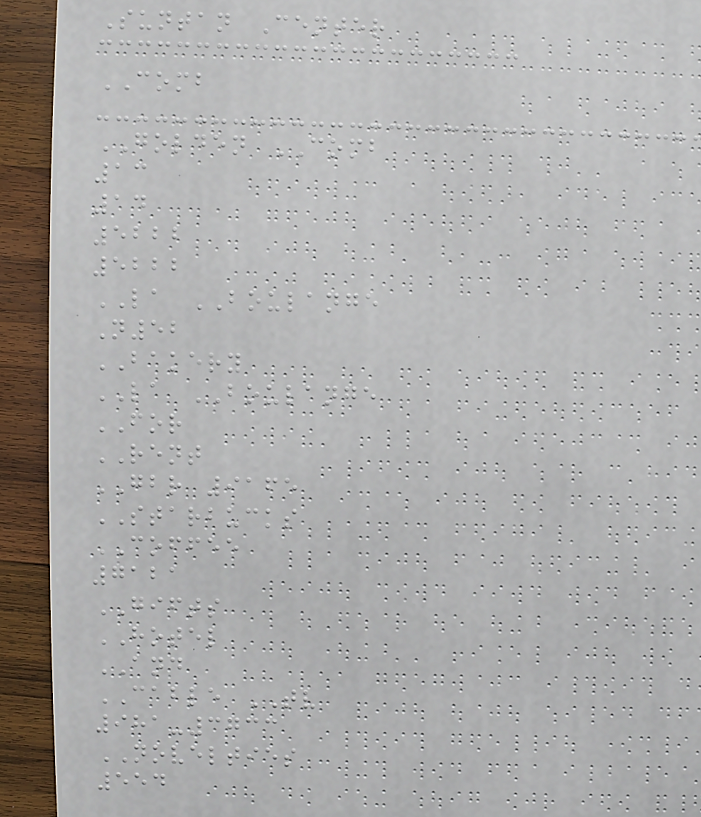Suntan Center
COMB
GOLDEN COMB
13
14
5222
5222
LA BOULANGE
N52
BAKERY
LA BOULANGE
FOR
RENT
GBR 9165
STARBUCKS
COFFEE
7121
GIFTS
HOTEL
AND
CABLE TV
981-3733
NOVELTIES
554
